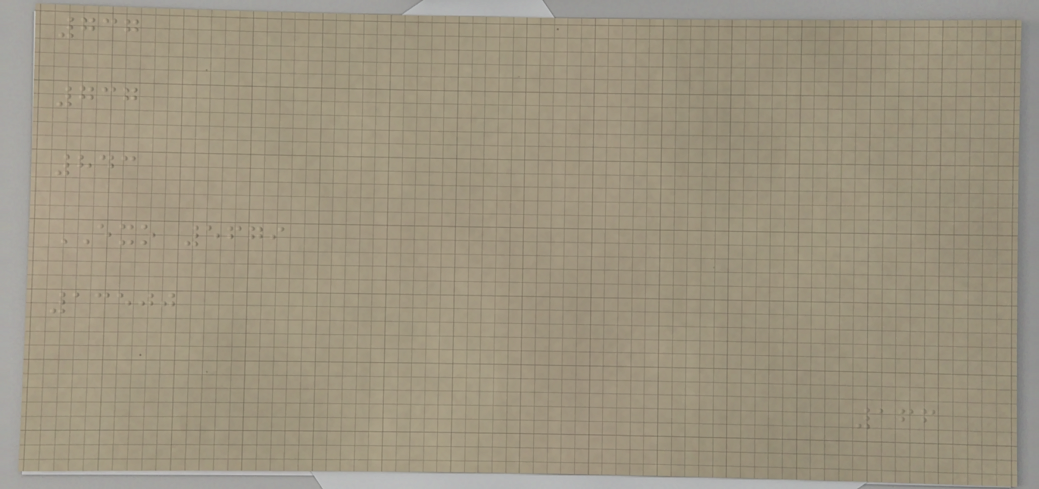737
737
843
EXO 5679
13500
166
